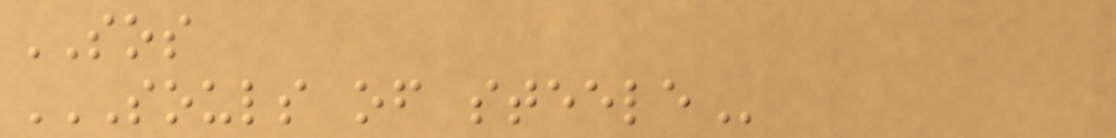SOS
SOULS OF STEELE
